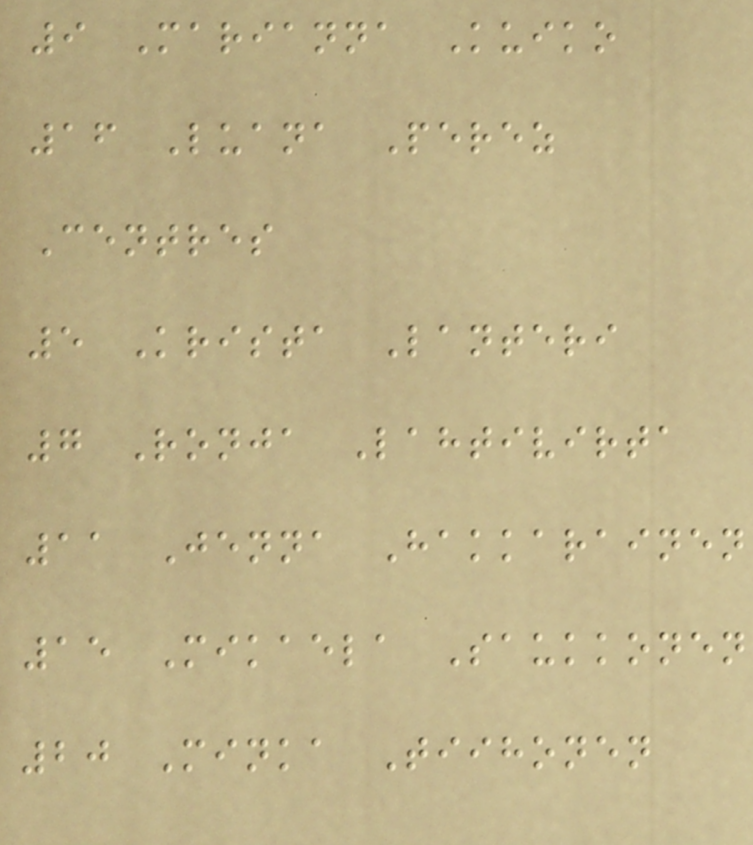9 Marianna Kuiko
16 Luana Perez
Centres
5 Krista Lanteri
7 Ronja Lahtivirta
11 Jenna Hakkarainen
15 Mikaela Saukkonen
20 Minka Tiihonen
